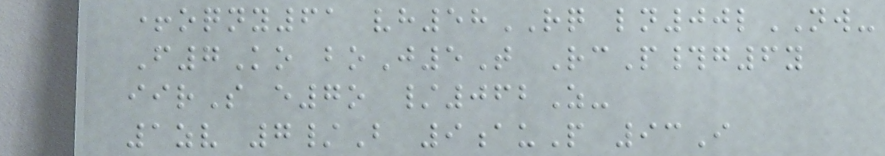+oqny61 vh58RQ ln00lNW-
F7Ko boJ5T RcP#g6y
iirS e7o /062Z-
1zv 7/B 9auP 93I
